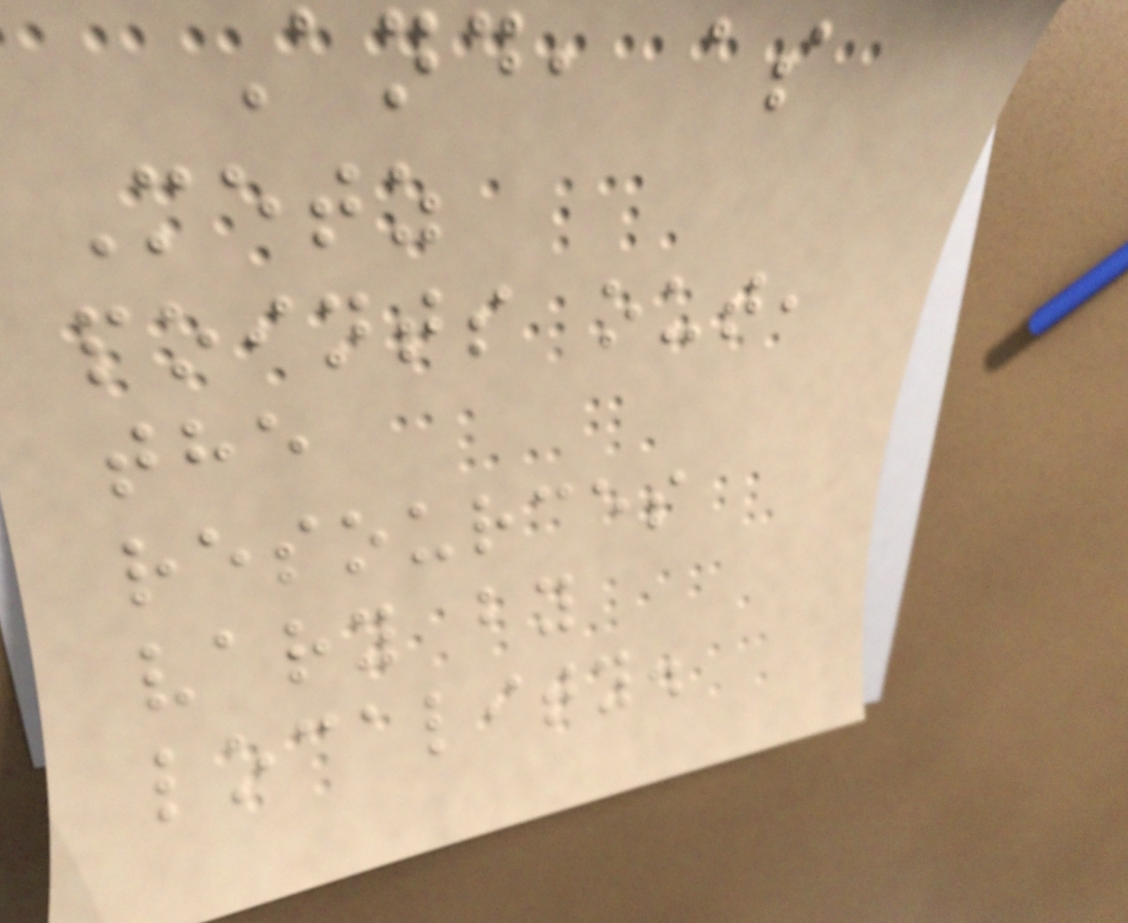And, as
Metz
points out,
the
resources
vary by
locality.
